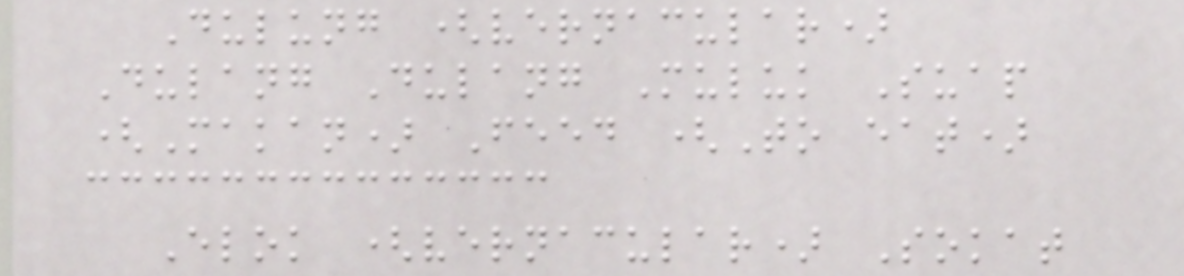Dulung (vernacular)
Dulang Dulang Muluk Suap
(Makan) Feed (To eat)
Elok (vernacular) Sokat
